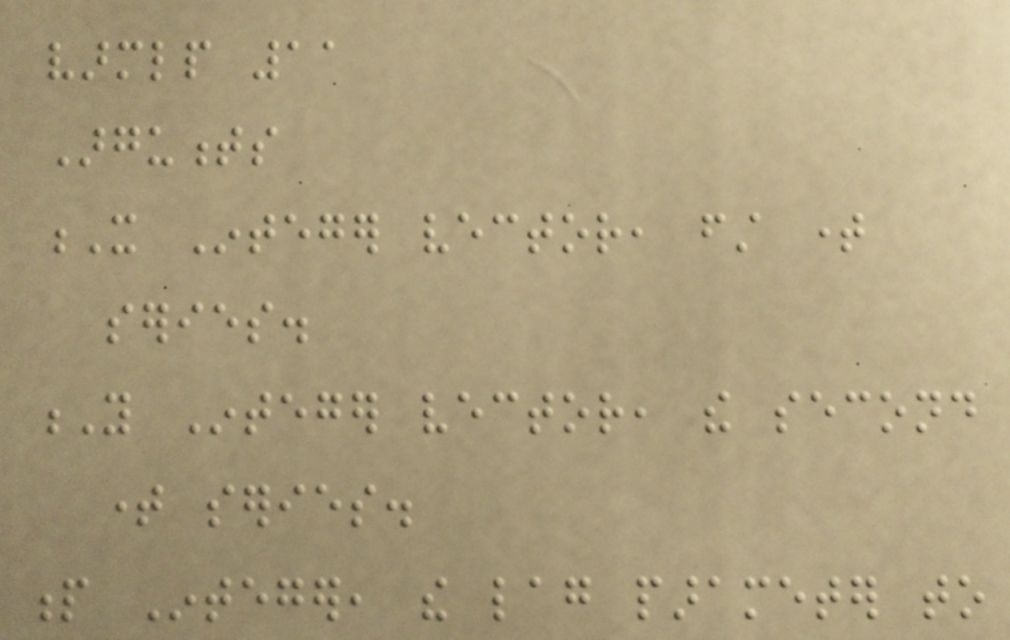varmlp 11
Arguments
X Integer vector, first time
series.
Y Integer vector, the second
time series.
p Integer, the lag parameter to
